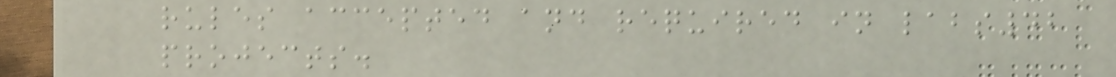rules accepted and required in labs42
projects.
